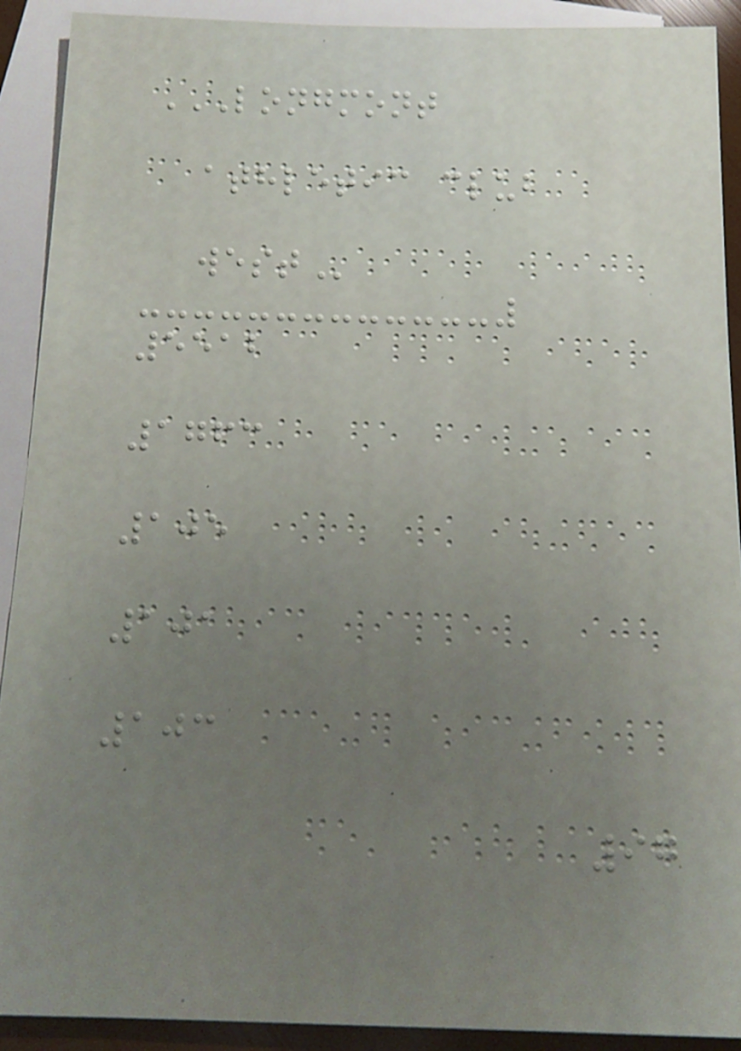LONGMONT
ATHLETIC CLUB
WEST
5512
1763
105
101
103
97
